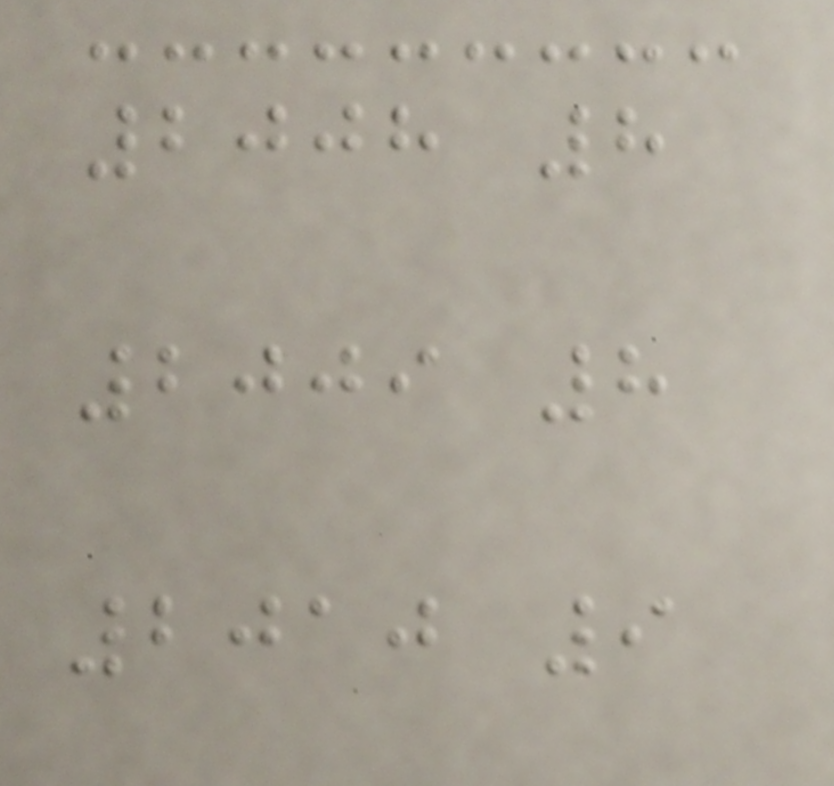2008 8
2009 8
2010 9
